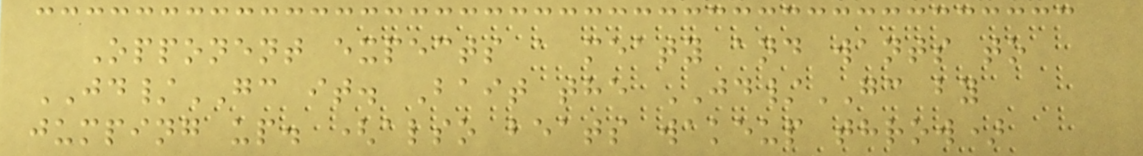Opponent expects a meaty and wants to
JD/GC it. Bait the JD/GC by
jumping up. (also beats wakeup throw)
